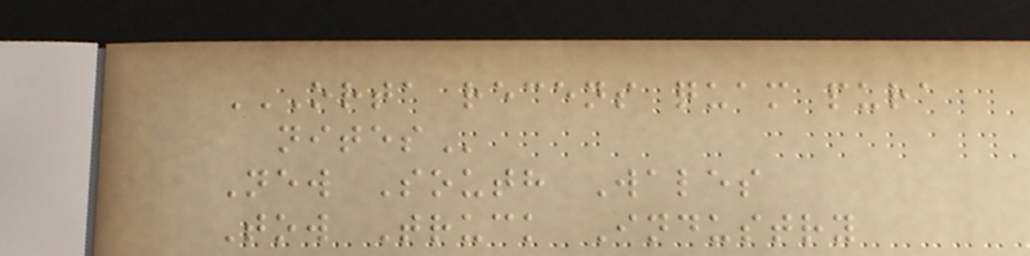ORTA RECENS QUAM PURA
NITES
New South Wales
Tow Truck Industry
